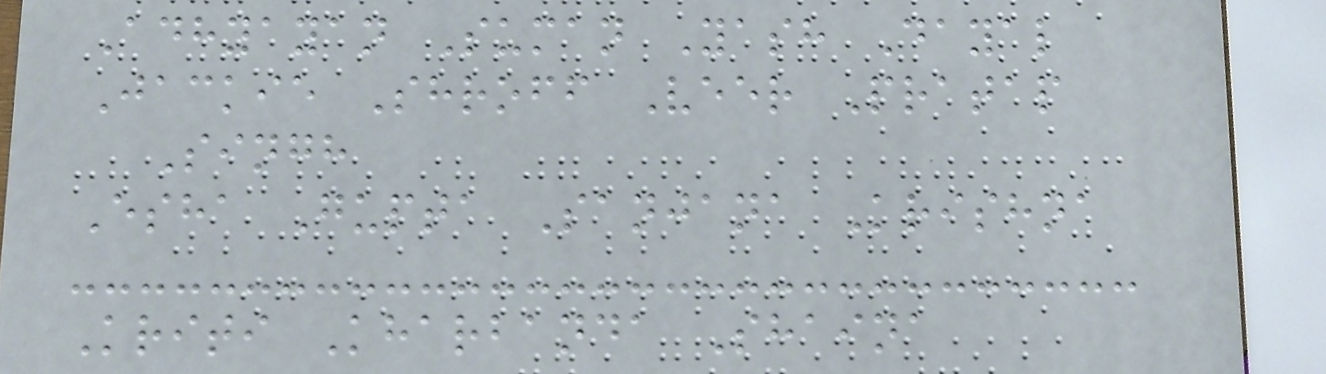Adhyayan Suman Yash Dayal
Jackie Shroff Veer Pratap
Singh
Esha Gupta Sanjana Krishna
Kriti Kharbanda Shaina
